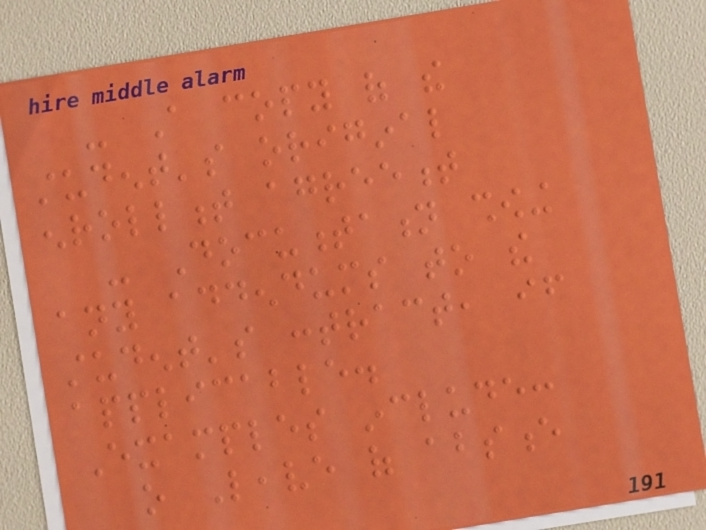- A copy of the
student's original
enrollment agreement
- Documentation showing
any addendums to the
student's contract, if
applicable.
Examples include:
o Leave of absence
